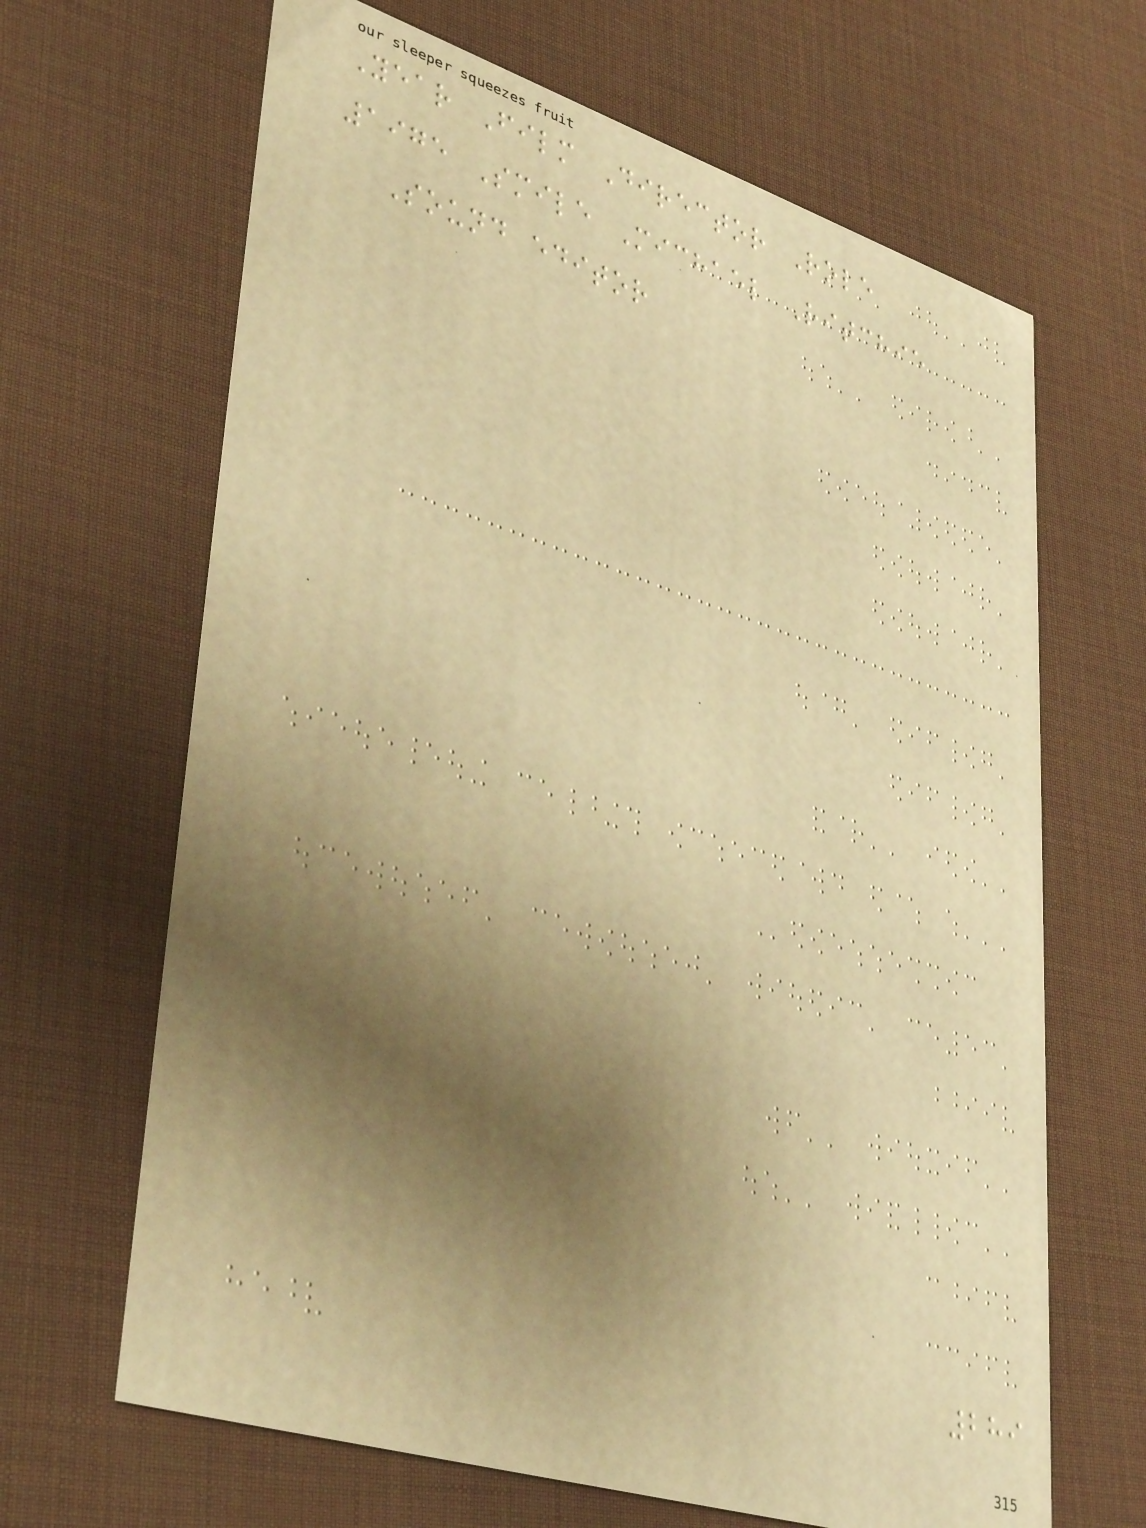Year Film Director Role
1975 Smile Michael Ritchie
Sound editor
289
